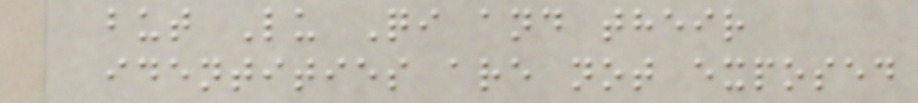but Lu Qi and their
identities are not exposed
